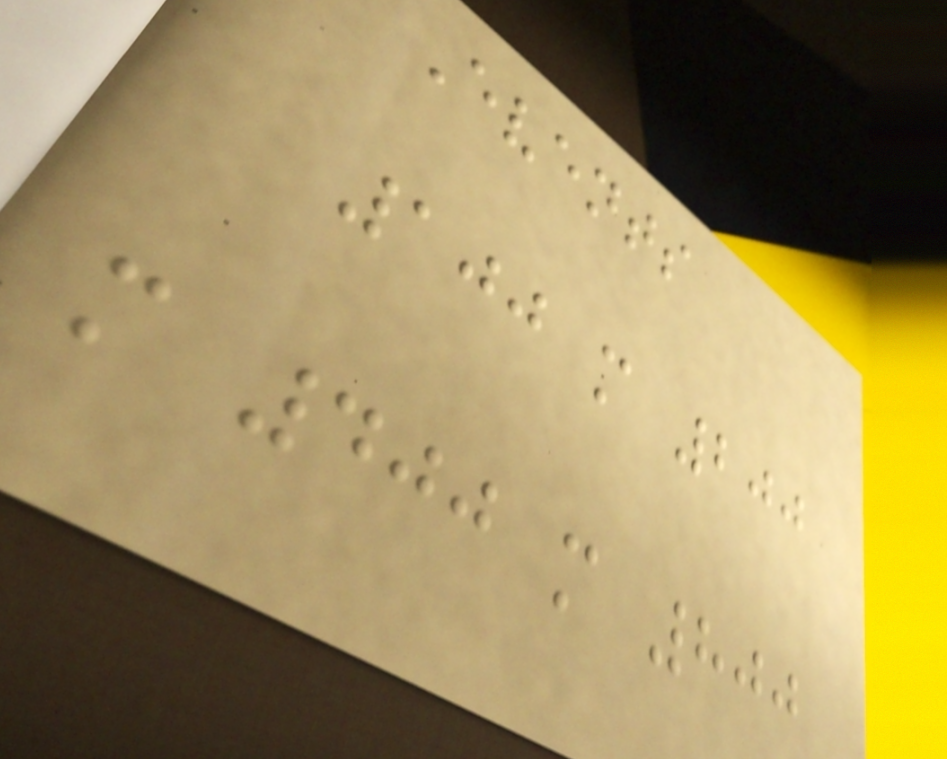Events
100 m 200
m 400 m 800
